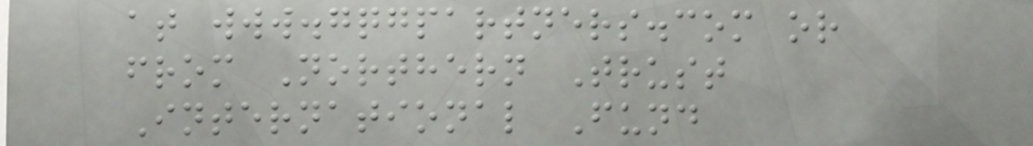at www.gqgpartners.com or
from Northern Trust
International Fund
